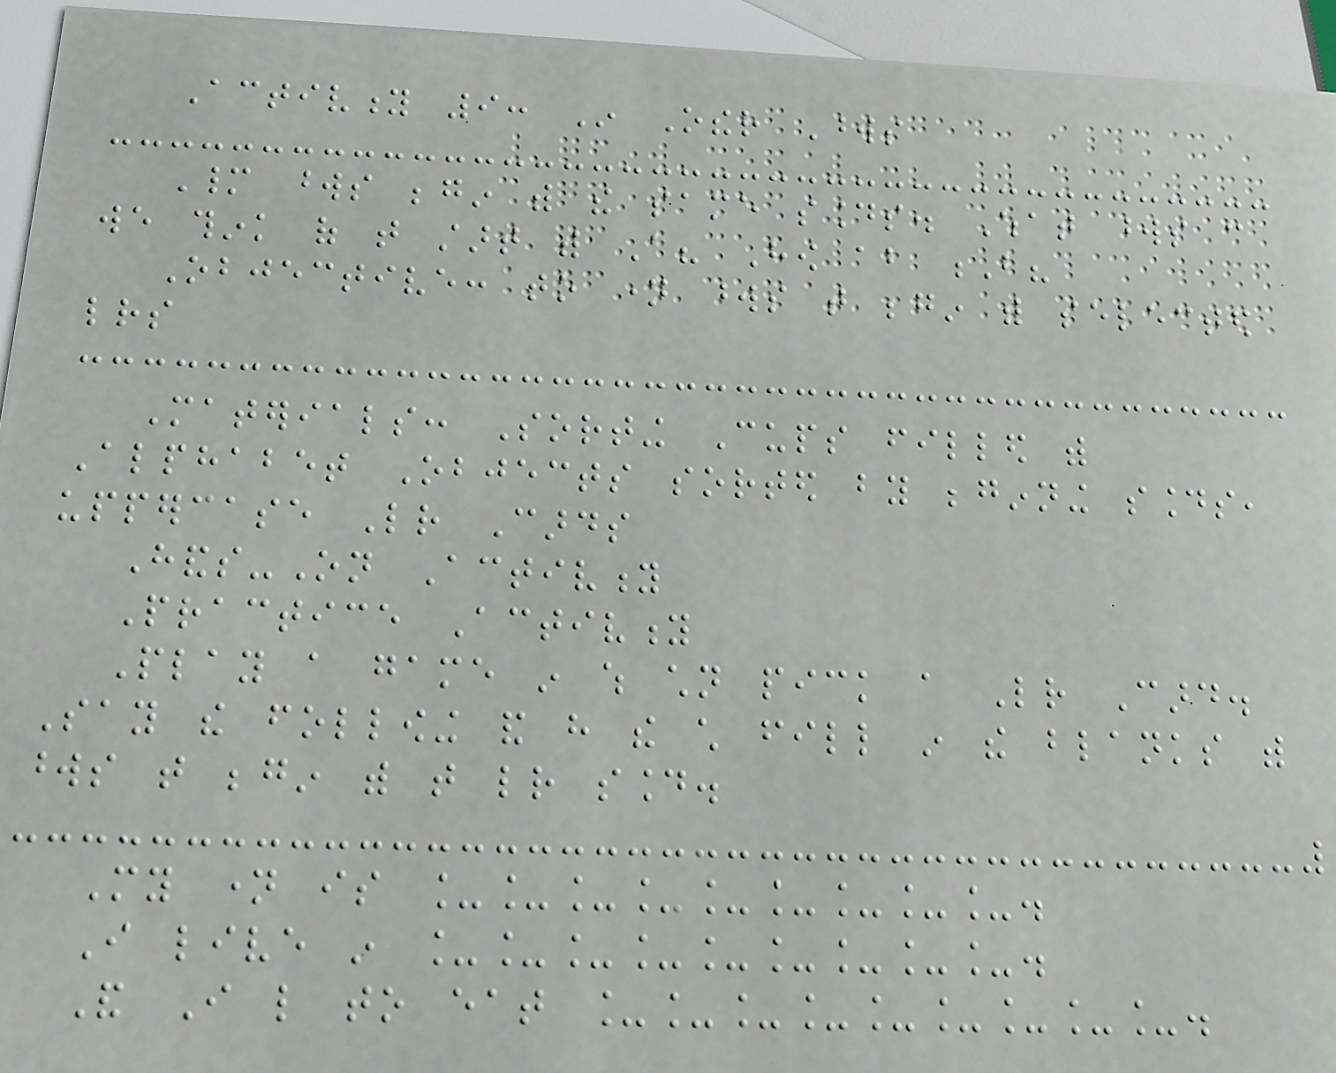Activity 9: In Other Words
Many words begin with the same sounds. What words can
we think of that start with A? How about B?
Objective: to name words that begin with selected
letters
Materials: Sorting Cups filled with
Alphabet Objects sorted by beginning sounds,
uppercase Letter Cards
Hands-On Activity
Practice Activity
Play a game in which children pick a Letter Card.
Say the following and have the child fill in the blanks with
words that begin with that letter sound.
My name is _________.
I live in _________.
And I like to eat _________.
